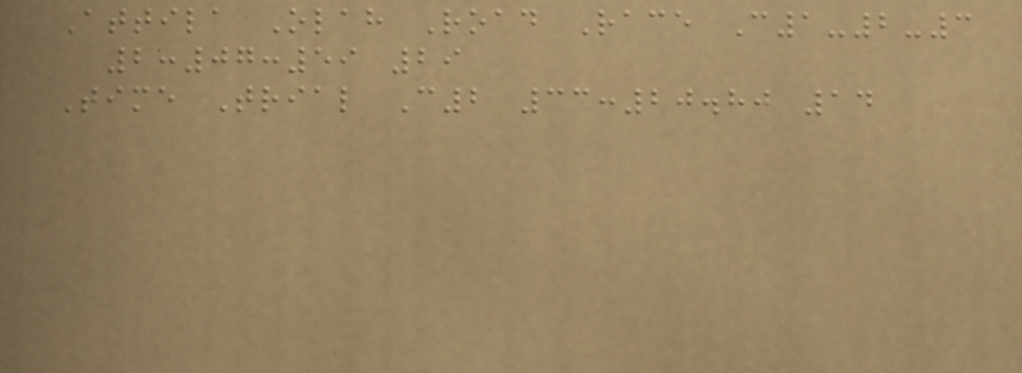Attila Olah Road Race C1-2-3
2:07:59 29
Time Trial C2 33:20.80 14
